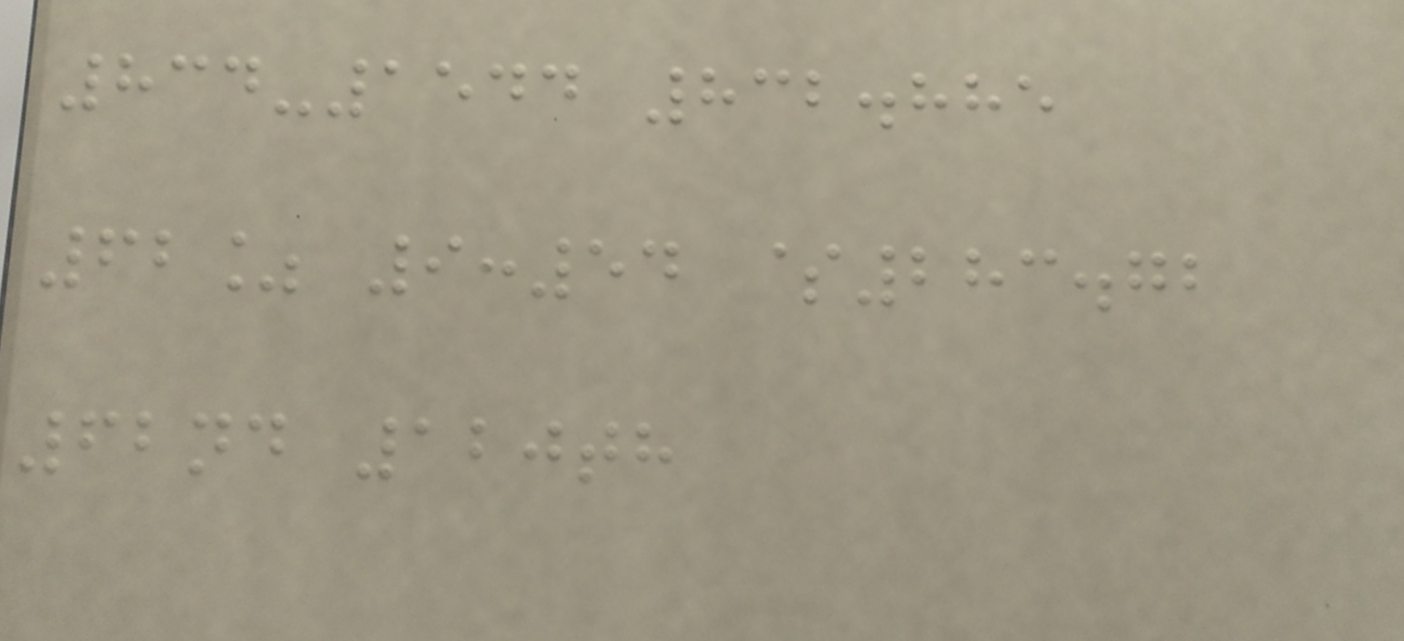834-1544 832.885
62% 9:54 $283.72
62nd 120th
